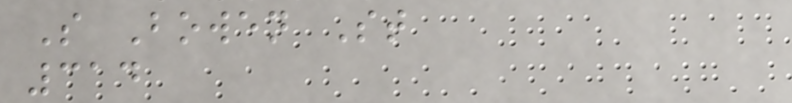S Bowen St
314
